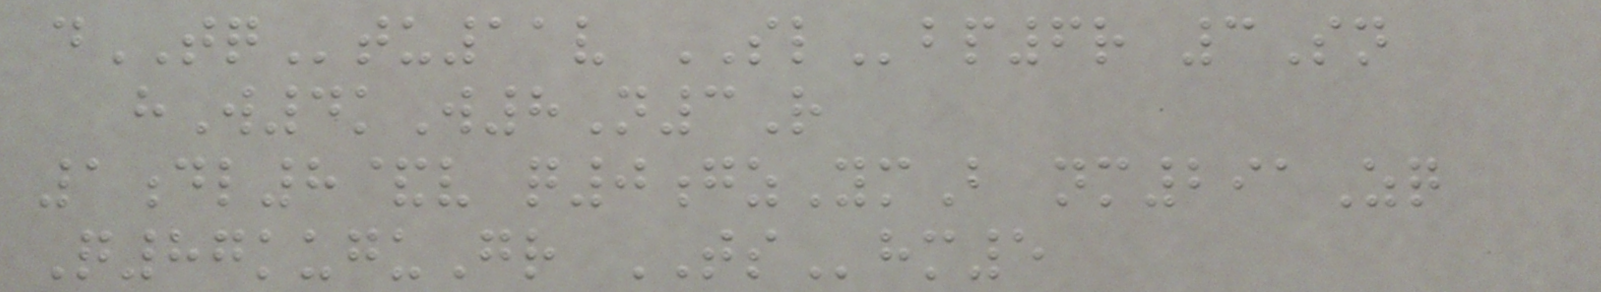dTQtu11v SLbp6r 3Sn
hW4kW8N3R
1dl8&v q0gzYmB nm291Zq
Q87kuguGr TShm5
